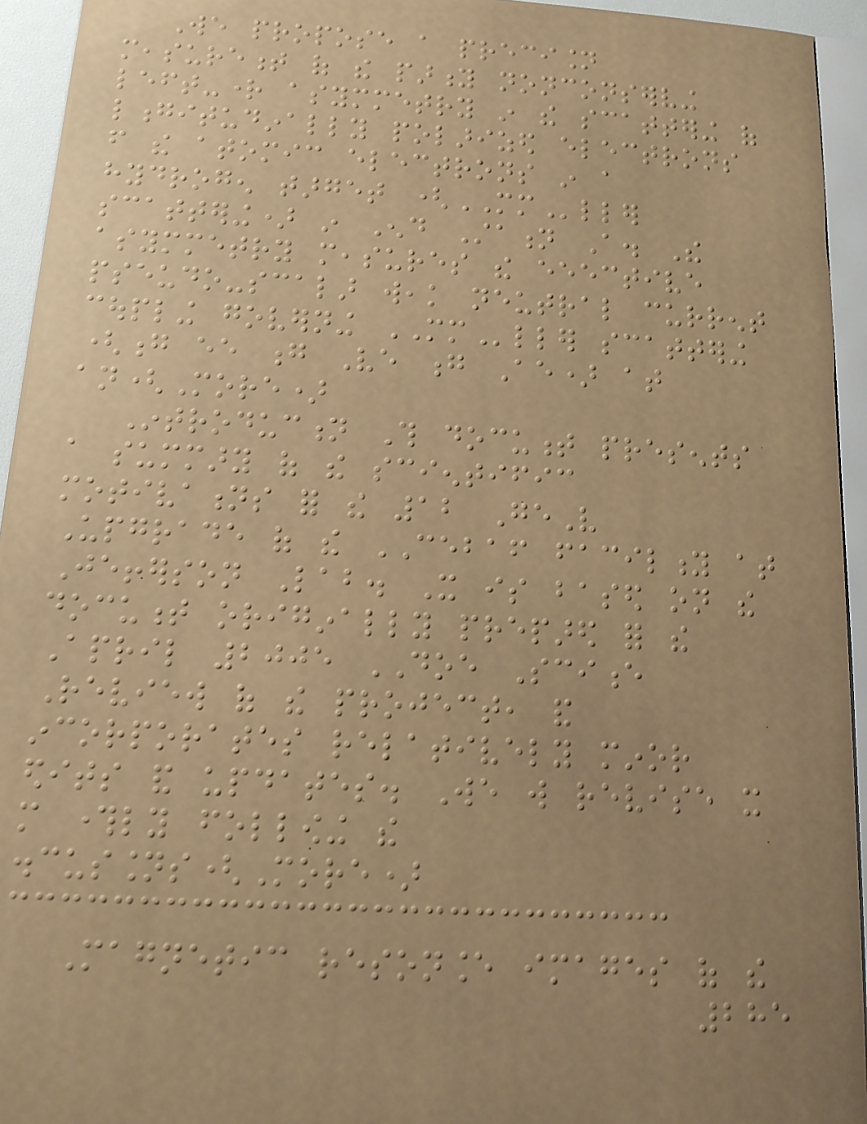We propose a precision
measurement of the parity nonconserving
left-right asymmetry in the scattering of
longitudinally polarized electrons
from the atomic electrons in a
hydrogen target (MMller
scattering) in End Station A. The
asymmetry measures the eeective
pseudo-scalar weak neutral current
coupling governing MMller scattering
(g ee g Ve g Ae) at
an(More)
Introduction This document presents
a summary of the scientific
motivations for the 12 GeV
Upgrade of the CEBAF facility at
Jefferson Lab. It is based on the
document originally prepared for the
April 2005 DOE Science
Review of the project, and
incorporates relatively minor
edits and updates. We will revise it
more throughly following the
discussions(More)
Magnetic resonance images of the
285
